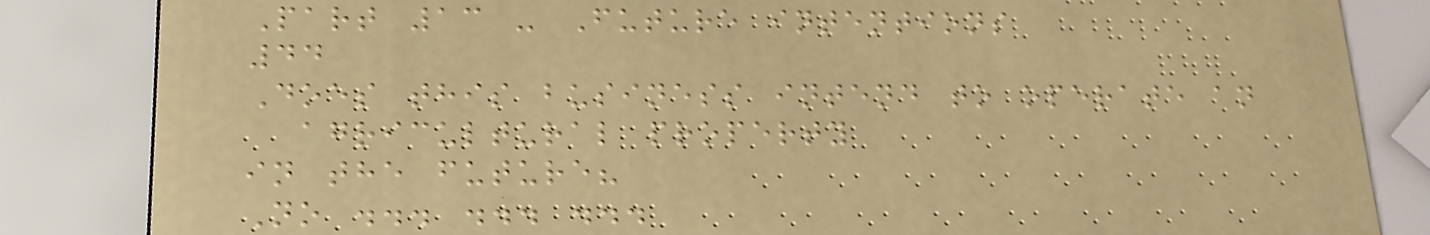Part 13 - Future intentions
44
Does this business intend to operate an
agricultural property
in the future?
No ... ... ...
